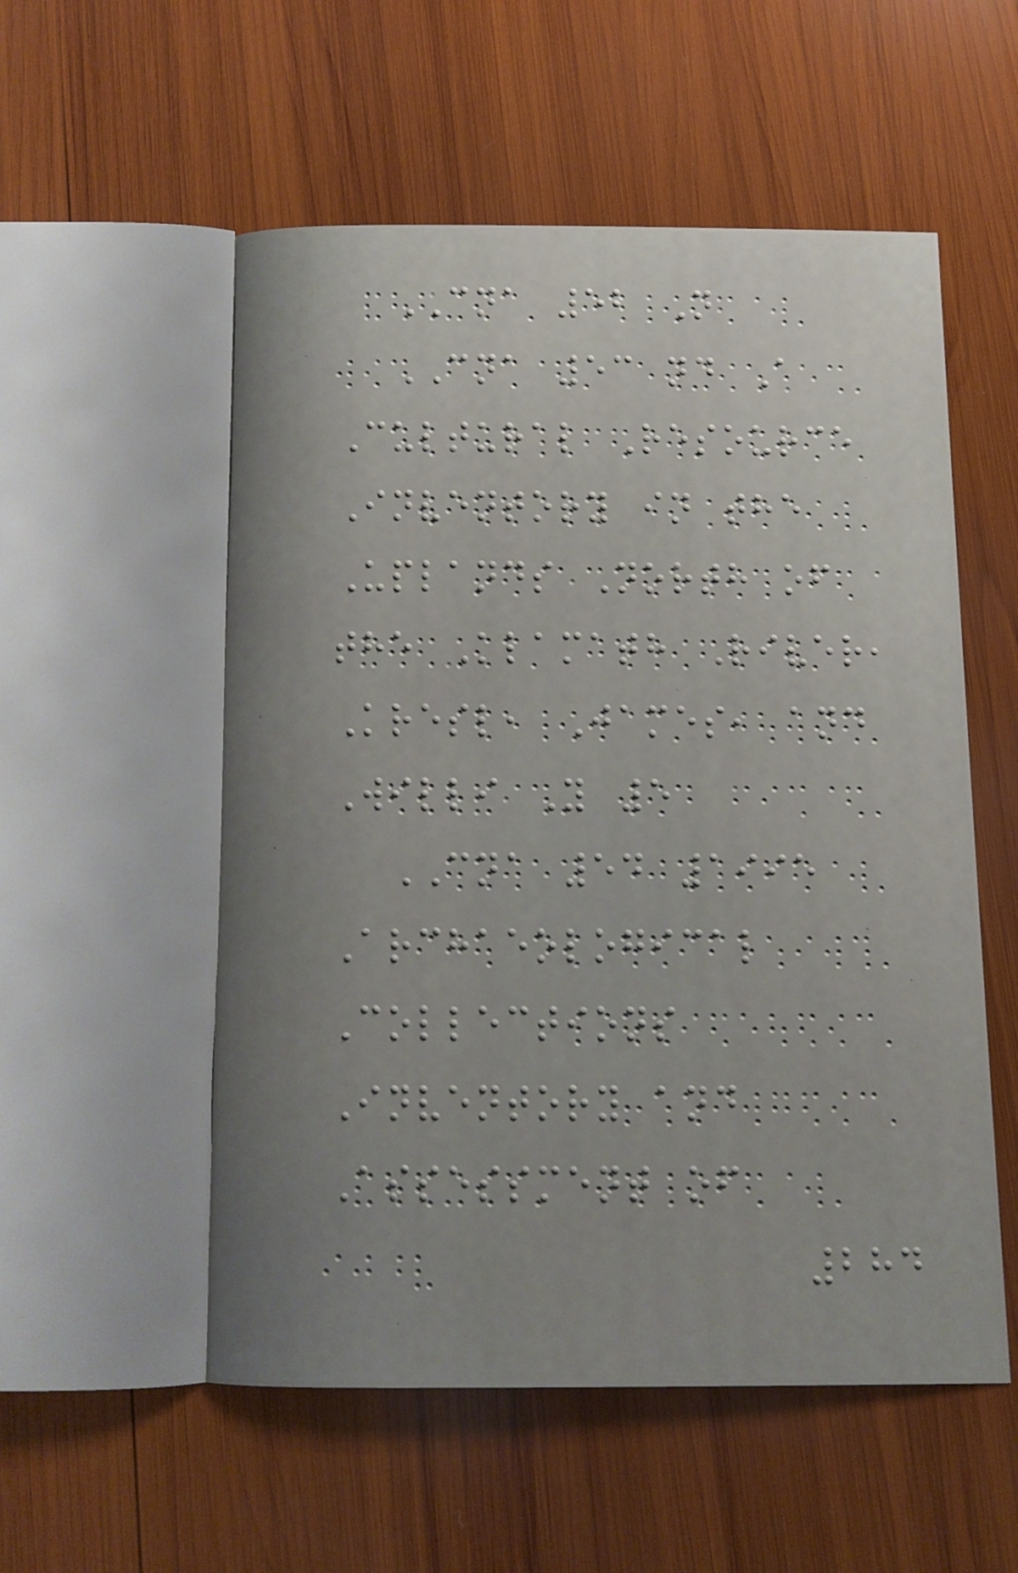CNA 52 N
CNA 53 nd A
Cultural Resource
Inventory in the
Uplands North of
the Klamath River,
Kresl, James, and
Willi Y 5
CNA 54 1995
Archaeological
Collections
Inventory and
Assessment of
284
